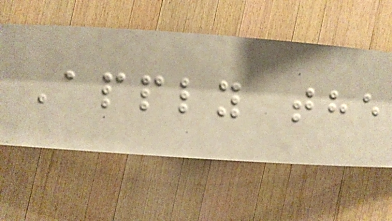Apply the
